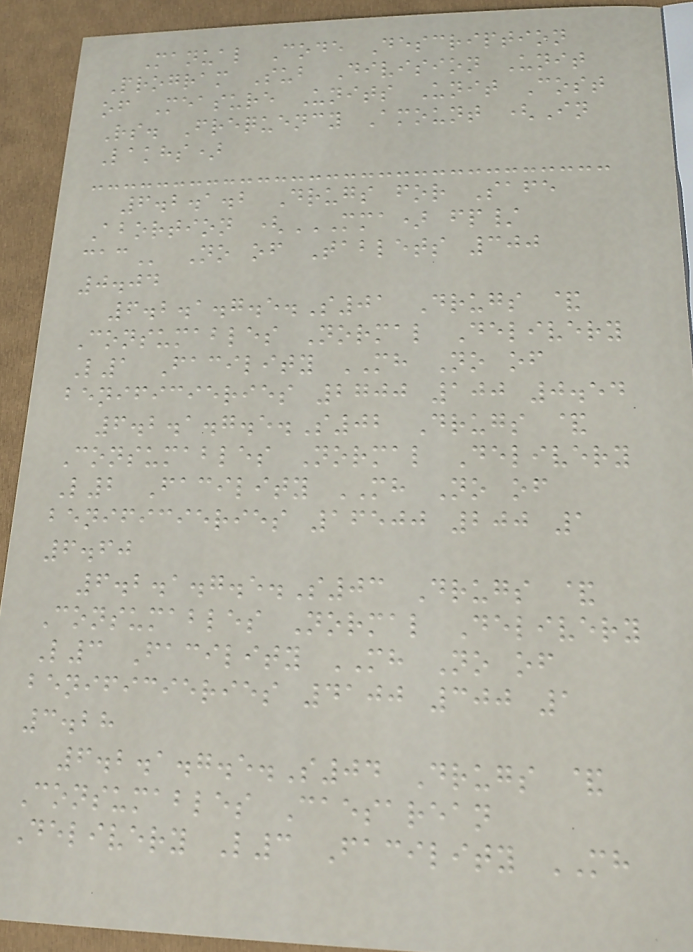Manual Code Description
Program Sub Division Unit
of Measure Units Unit Cost
Rs. Frequency Amount (In
Lakhs)
6.2.1.2 Drugs for Safe
Abortion (MMA) FP/
CAC No of Tablets 300
0.04
6.2.1.7.5.S01 Drugs &
Consumables Normal Delivery
L1 Facility MH No of
benificieries 2700 100 0.54
6.2.1.7.5.S02 Drugs &
Consumables Normal Delivery
L2 Facility MH No of
benificieries 16500 200 1
6.60
6.2.1.7.5.S03 Drugs &
Consumables Normal Delivery
L3 Facility MH No of
benificieries 4100 300 1
3.28
6.2.1.7.5.S04 Drugs &
Consumables Caesarean
Delivery L3 Facility MH
